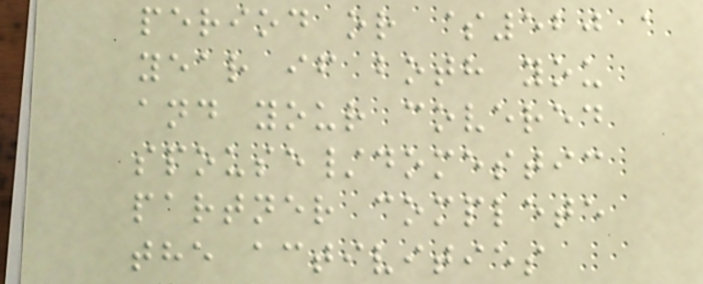period or $520 a
year if both you
and your covered
spouse/domestic
partner complete
the activities
